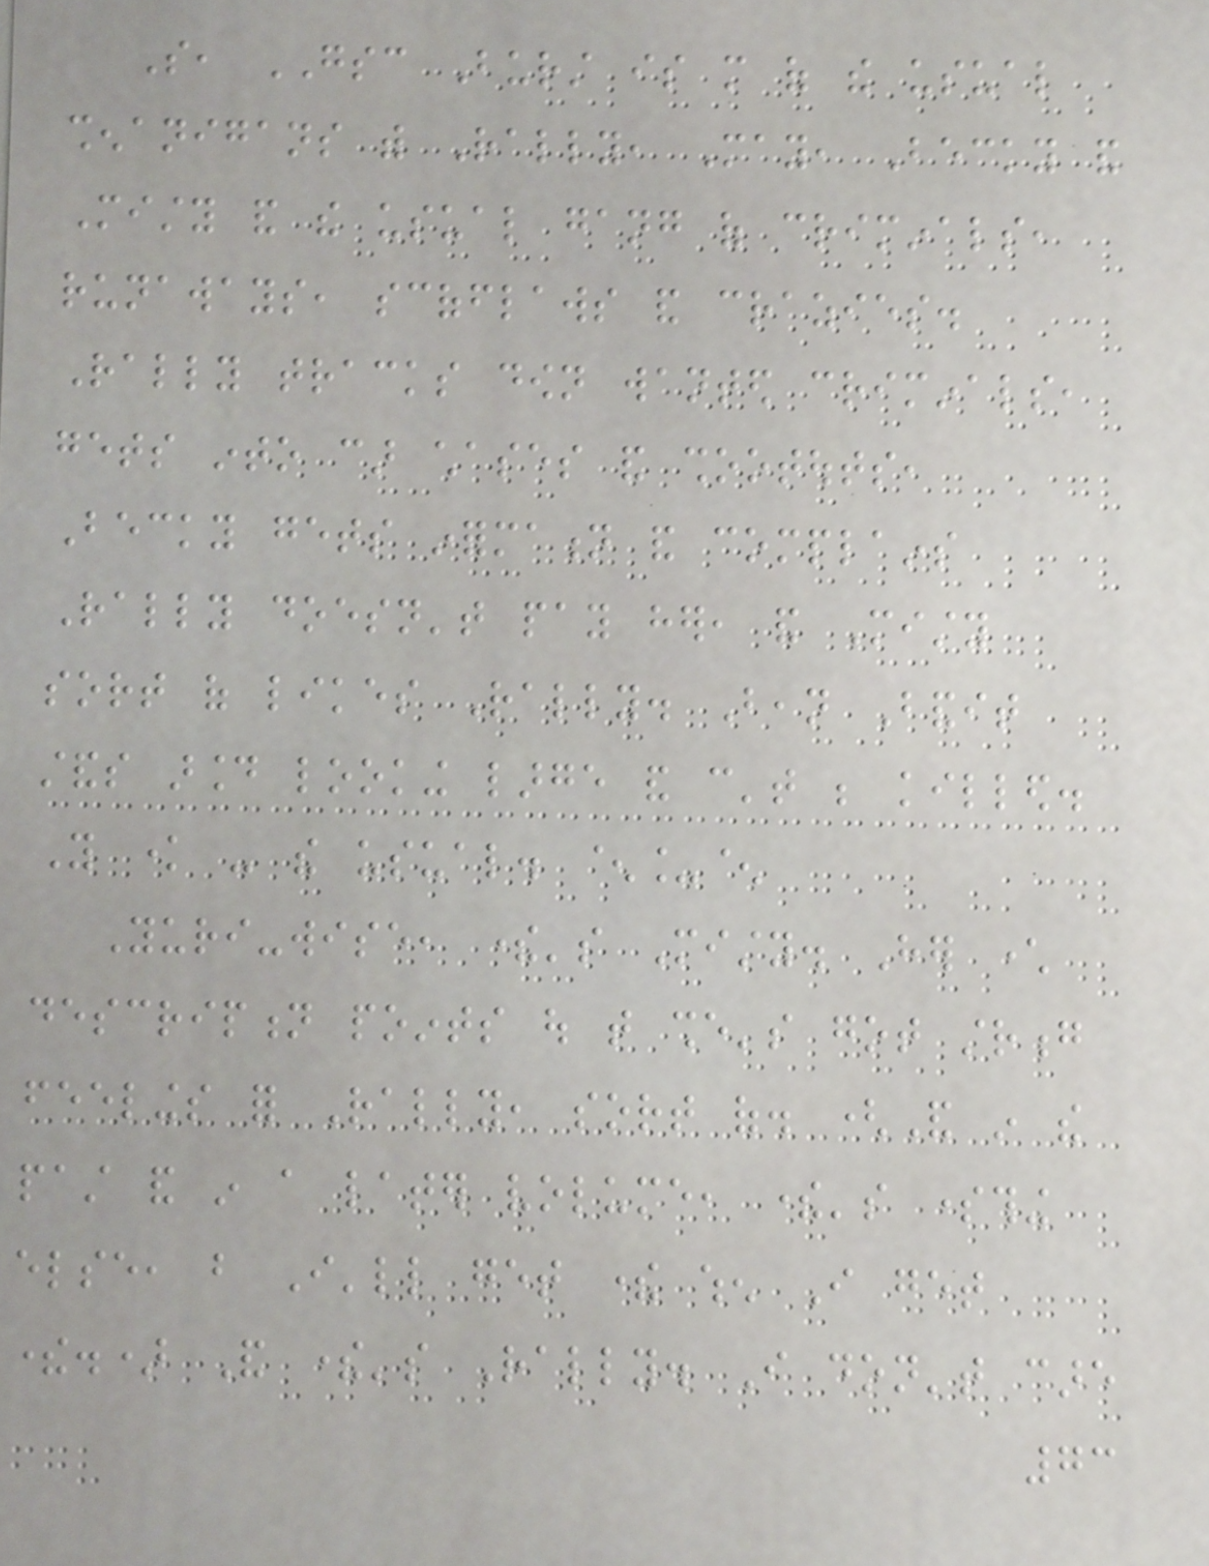So, GSC Burst is more of the usual
shenanigans with Rally, May, Becky and
Misty and the usual gang of criminals,
runaways, scofflaws and crazies.
Rally tracks down wanted criminals,
gets into car chases and shootouts,
Becky gets information and complains
Rally doesn't pay her, and Misty
sort of likes Rally. Bean Bandit
stands around looking large and can't be killed.
You know - the usual. ^_^
Yuri-wise, there's Misty. Her character
description points out that she's got strong
feelings for Rally, sort of. (And in the
past and in a later volume, there's something
else, but I'll get there when I get
there.) And there's Rally. I don't care
73
